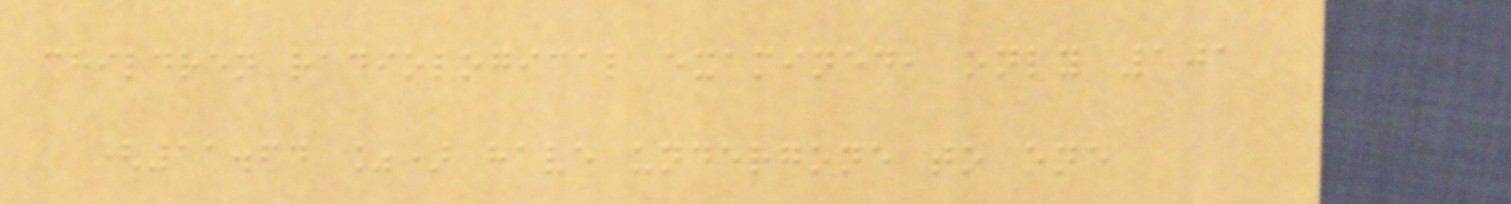children radiological examined, only 101
(11.64 %) have undergone to one
